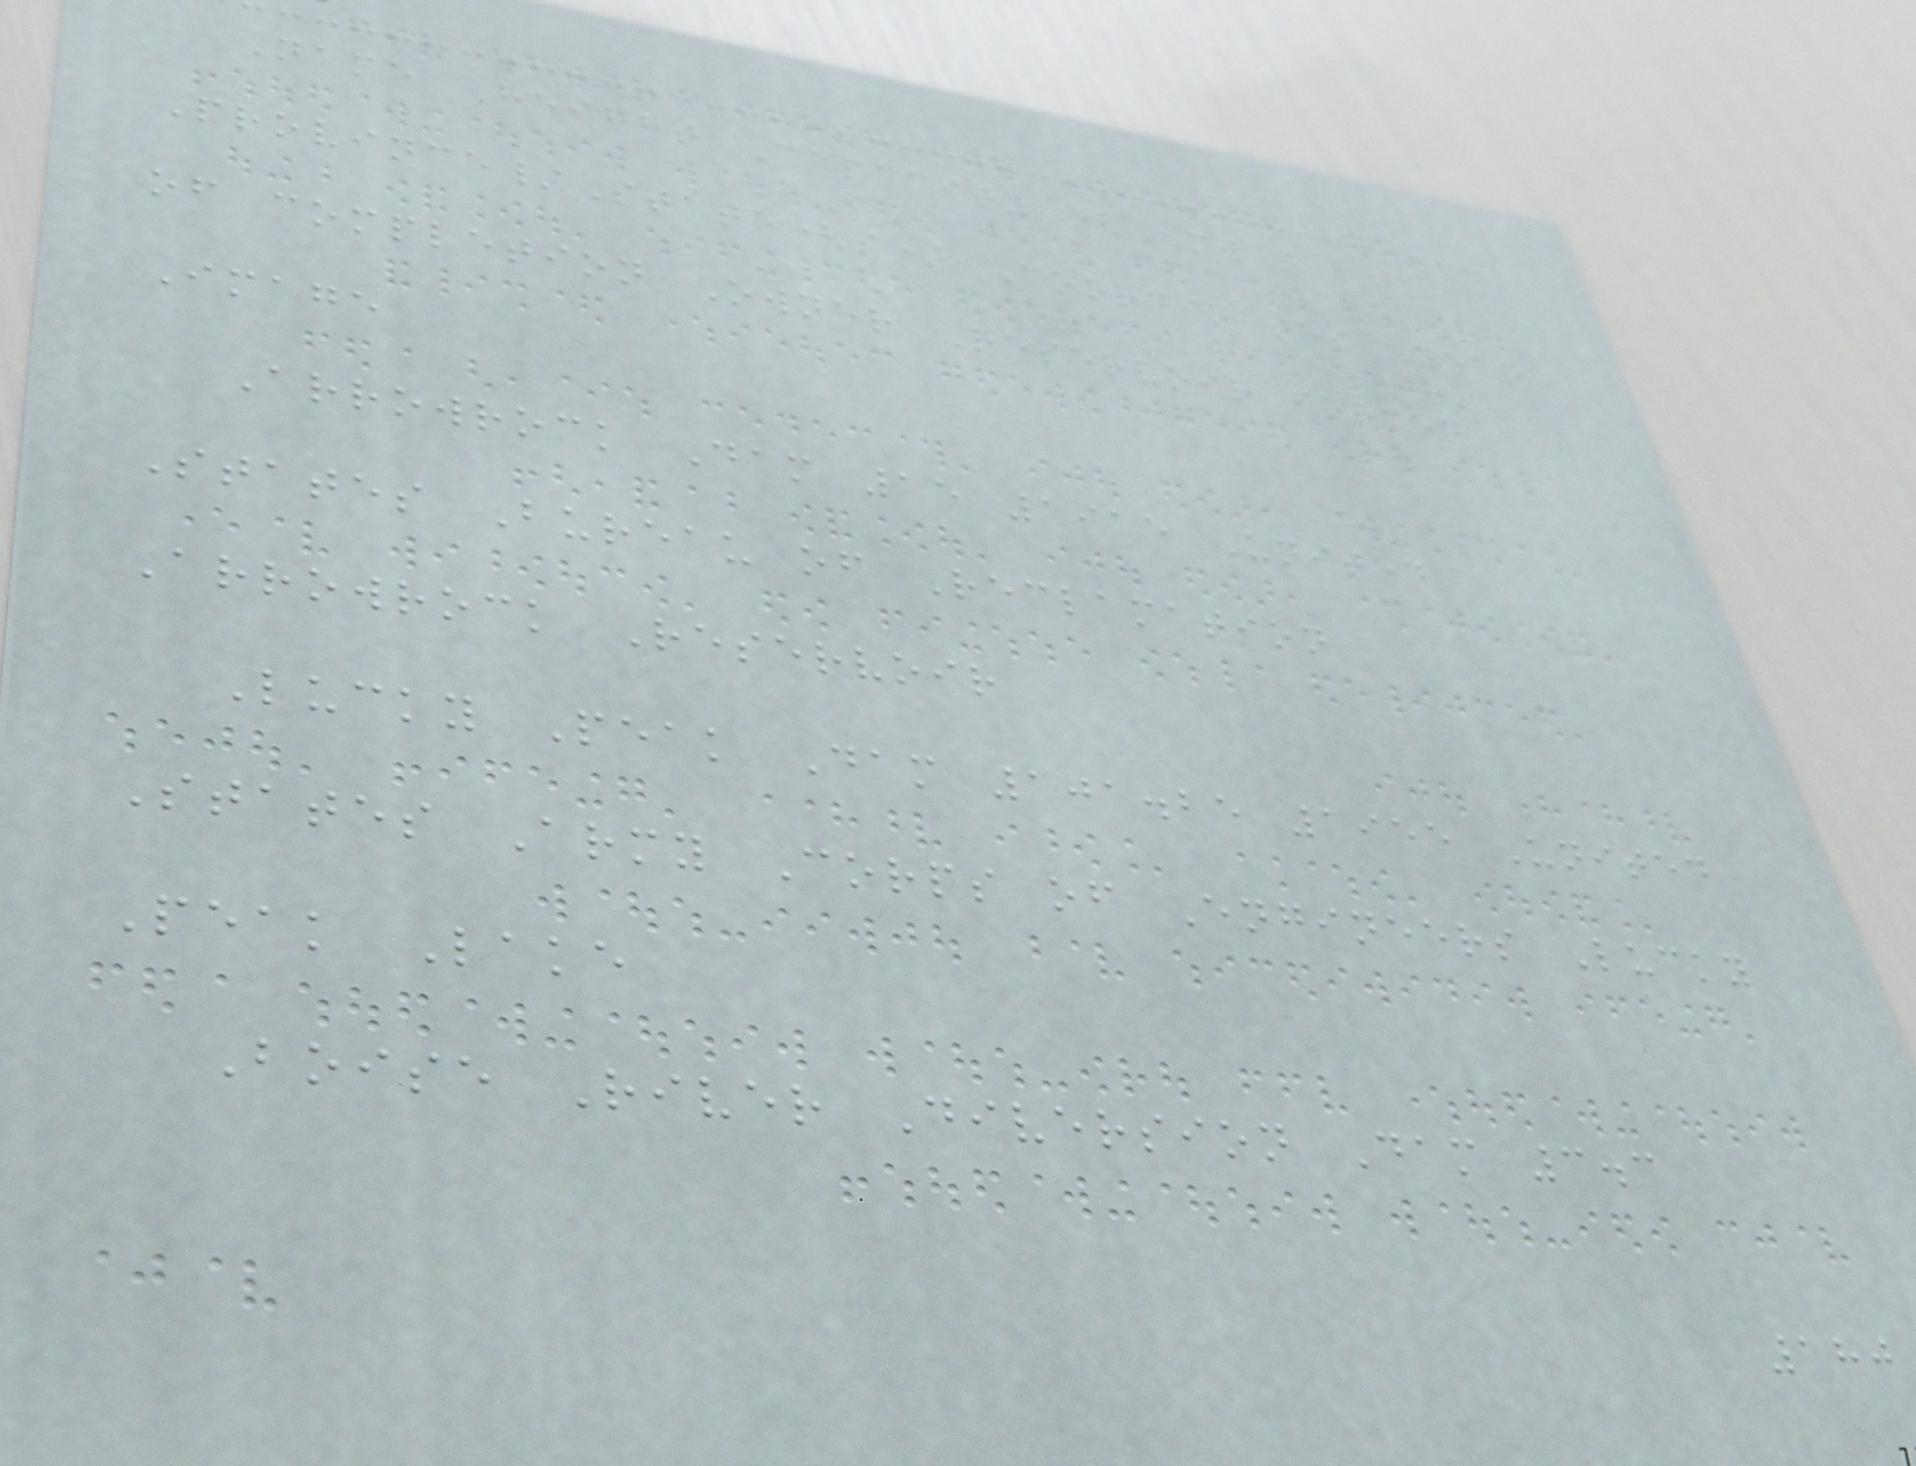Name Height Capacity (MW)
Province/State(s) Coordinates Year
of completion Owner Reservoir formed
Image
Arrowrock Dam 15 1915 United
States Bureau of Reclamation
Arrowrock Reservoir
Lucky Peak Dam 101.25 1955 United
States Army Corps of Engineers Lucky
Peak Lake
Boise River Diversion Dam 3.3
180
